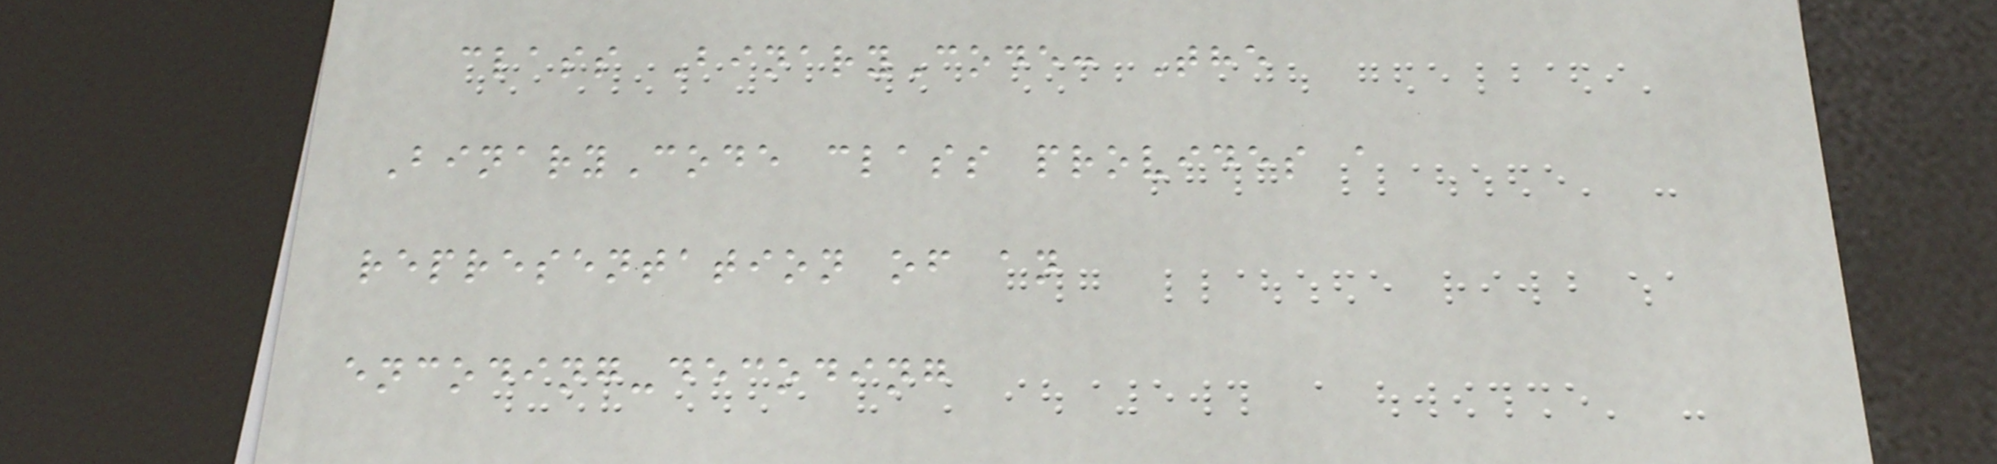class BinaryCode: The
BinaryCode class provides a
representation of an
encoding-decoding
